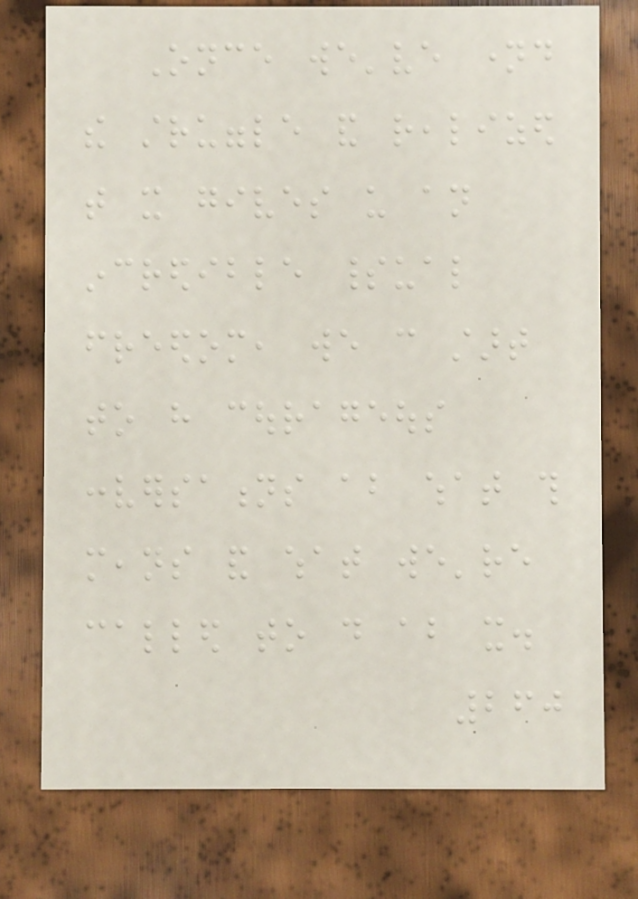Once we've named
the struggle and realized
that it gives us an
incredible spiritual
freedom, we can start
to have courageous
conversations about what this
means and what we're
called to do about it.
260
